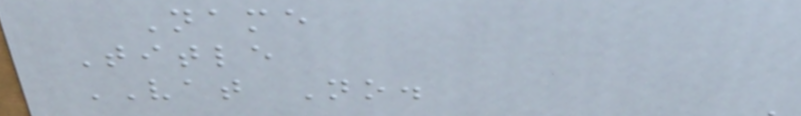Name
Title
VAT No.
